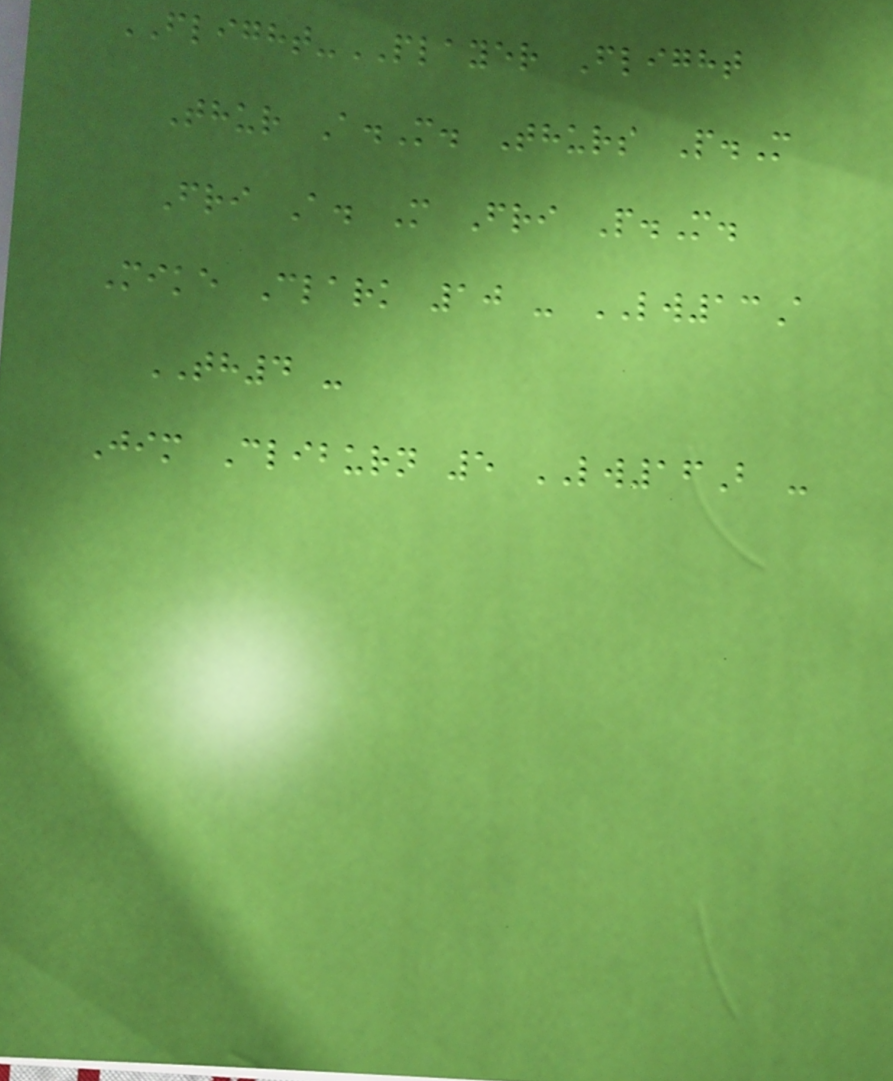FLIGHT-PLAYER Flight
Thur A.M. Thurs P.M
Fri A. M Fri P.M.
Mike Clark 10 - LW13A
TH4 -
Jim Cliburn 5 LW16B -
